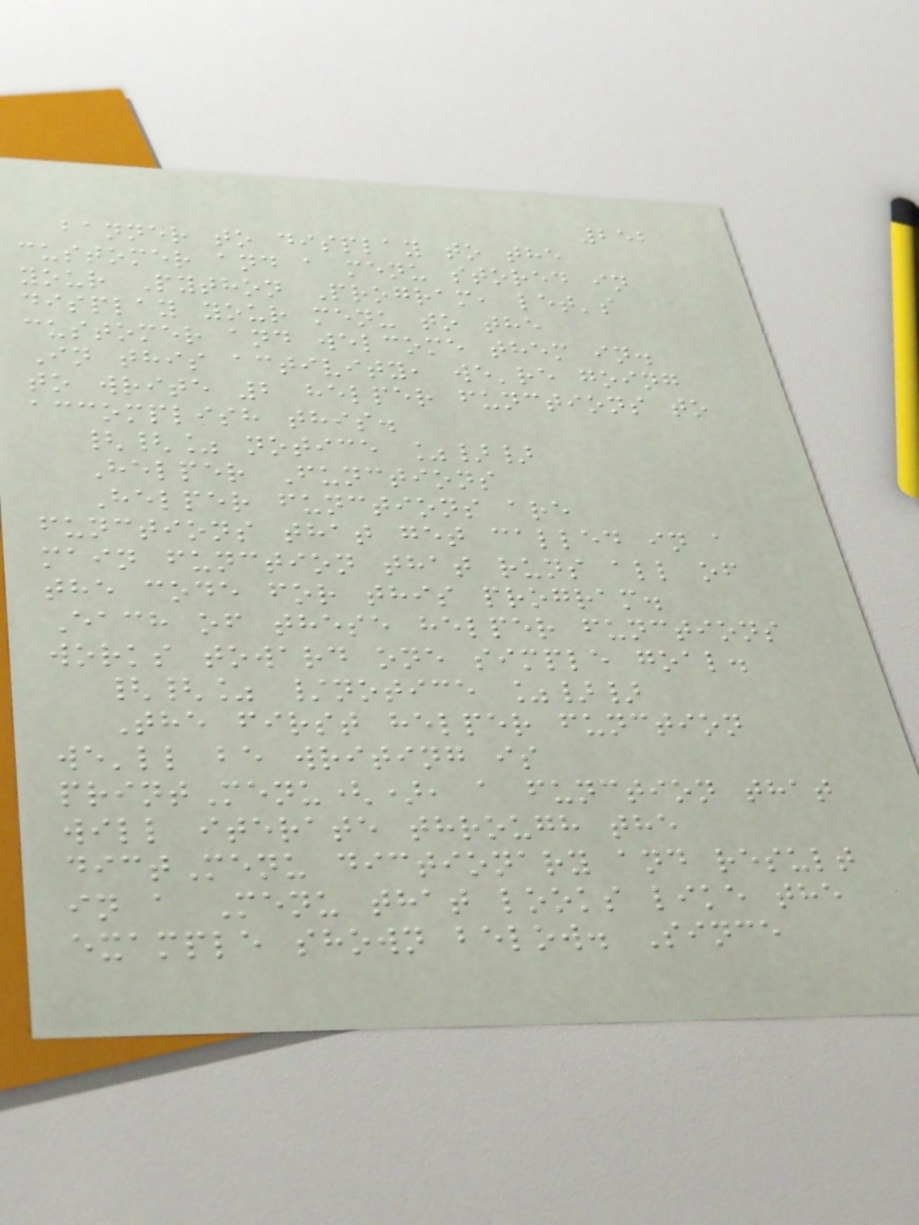252
banner to display to the
customer and a menu stored in
your Python Program, let's
display your menu to the
customer and welcome them in.
In this activity, we're going
to write 2 helper functions to
accomplish this.
{{% notice %}}
Helper Functions
Helper functions are
functions that get called in a
main function that runs all of
the code for this program.
Each of these helper functions
works toward one simple goal.
{{% /notice %}}
The first helper function
we'll be writing is
printMenu(), a function that
will iterate through the
dictMenu dictionary and result
in a Menu that looks like the
example shown below. Since
